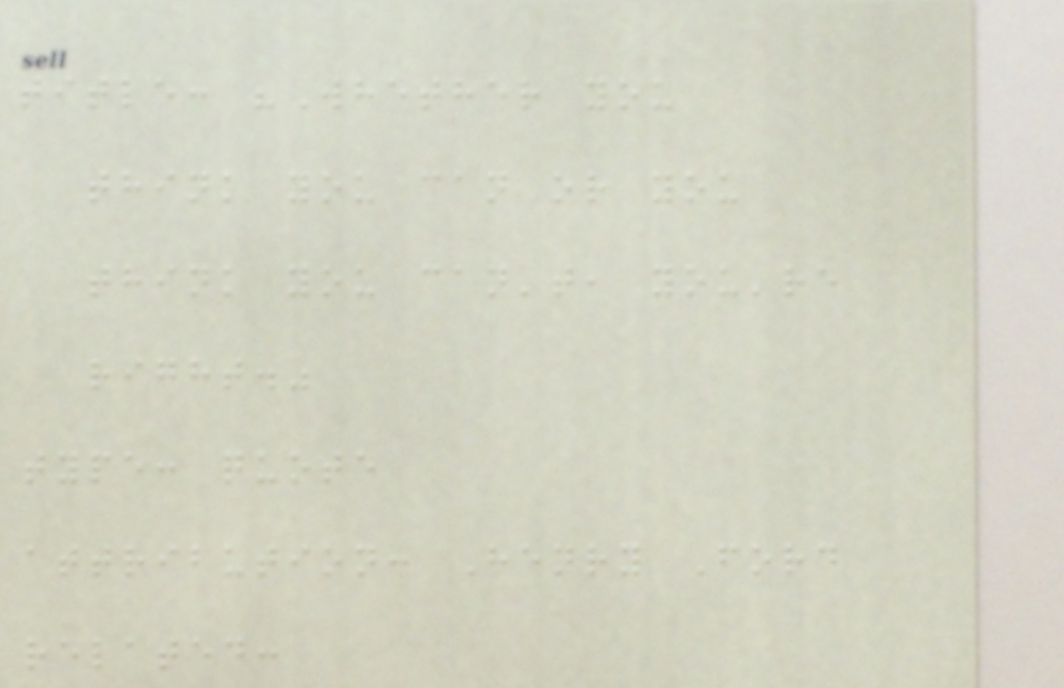title: "Whether you
think you can or you
think you can't, you're
right."
type: quote
attribution: Henry Ford
related:
